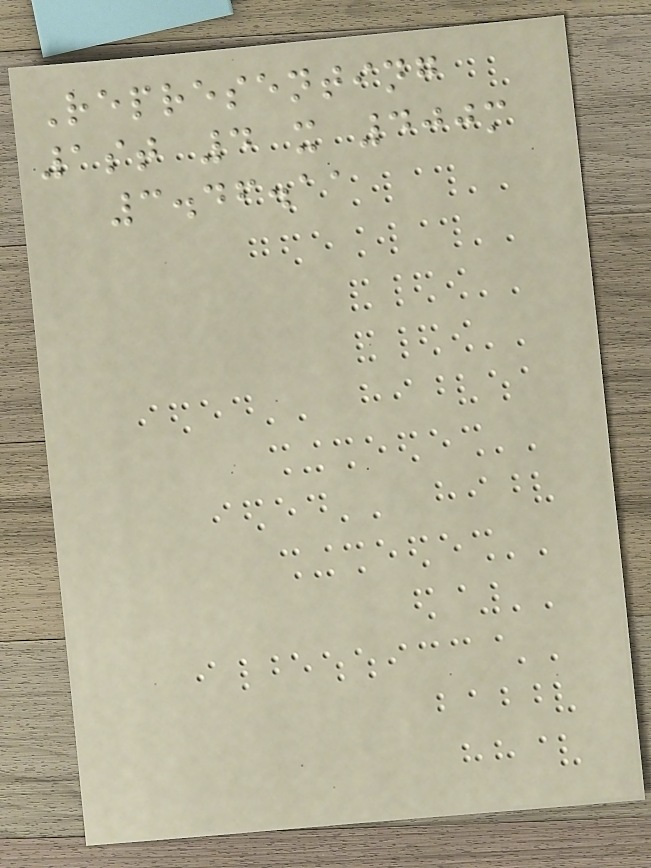Representing
1st 4 x 400m
3.46.11
